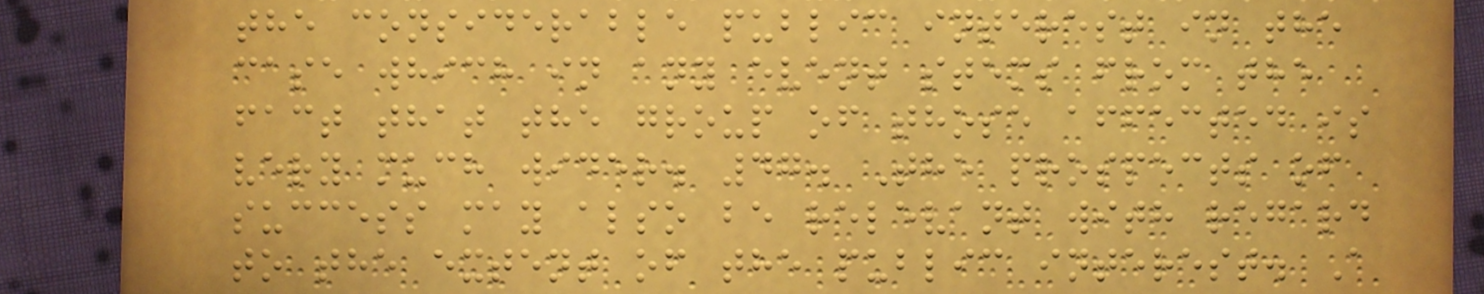the considerable public interest in the
case which in any event stems from the
fact that the group of those affected is
very much wider. 47. The prospects of
success may also be relevant with regard
to the extent of the public interest. A
